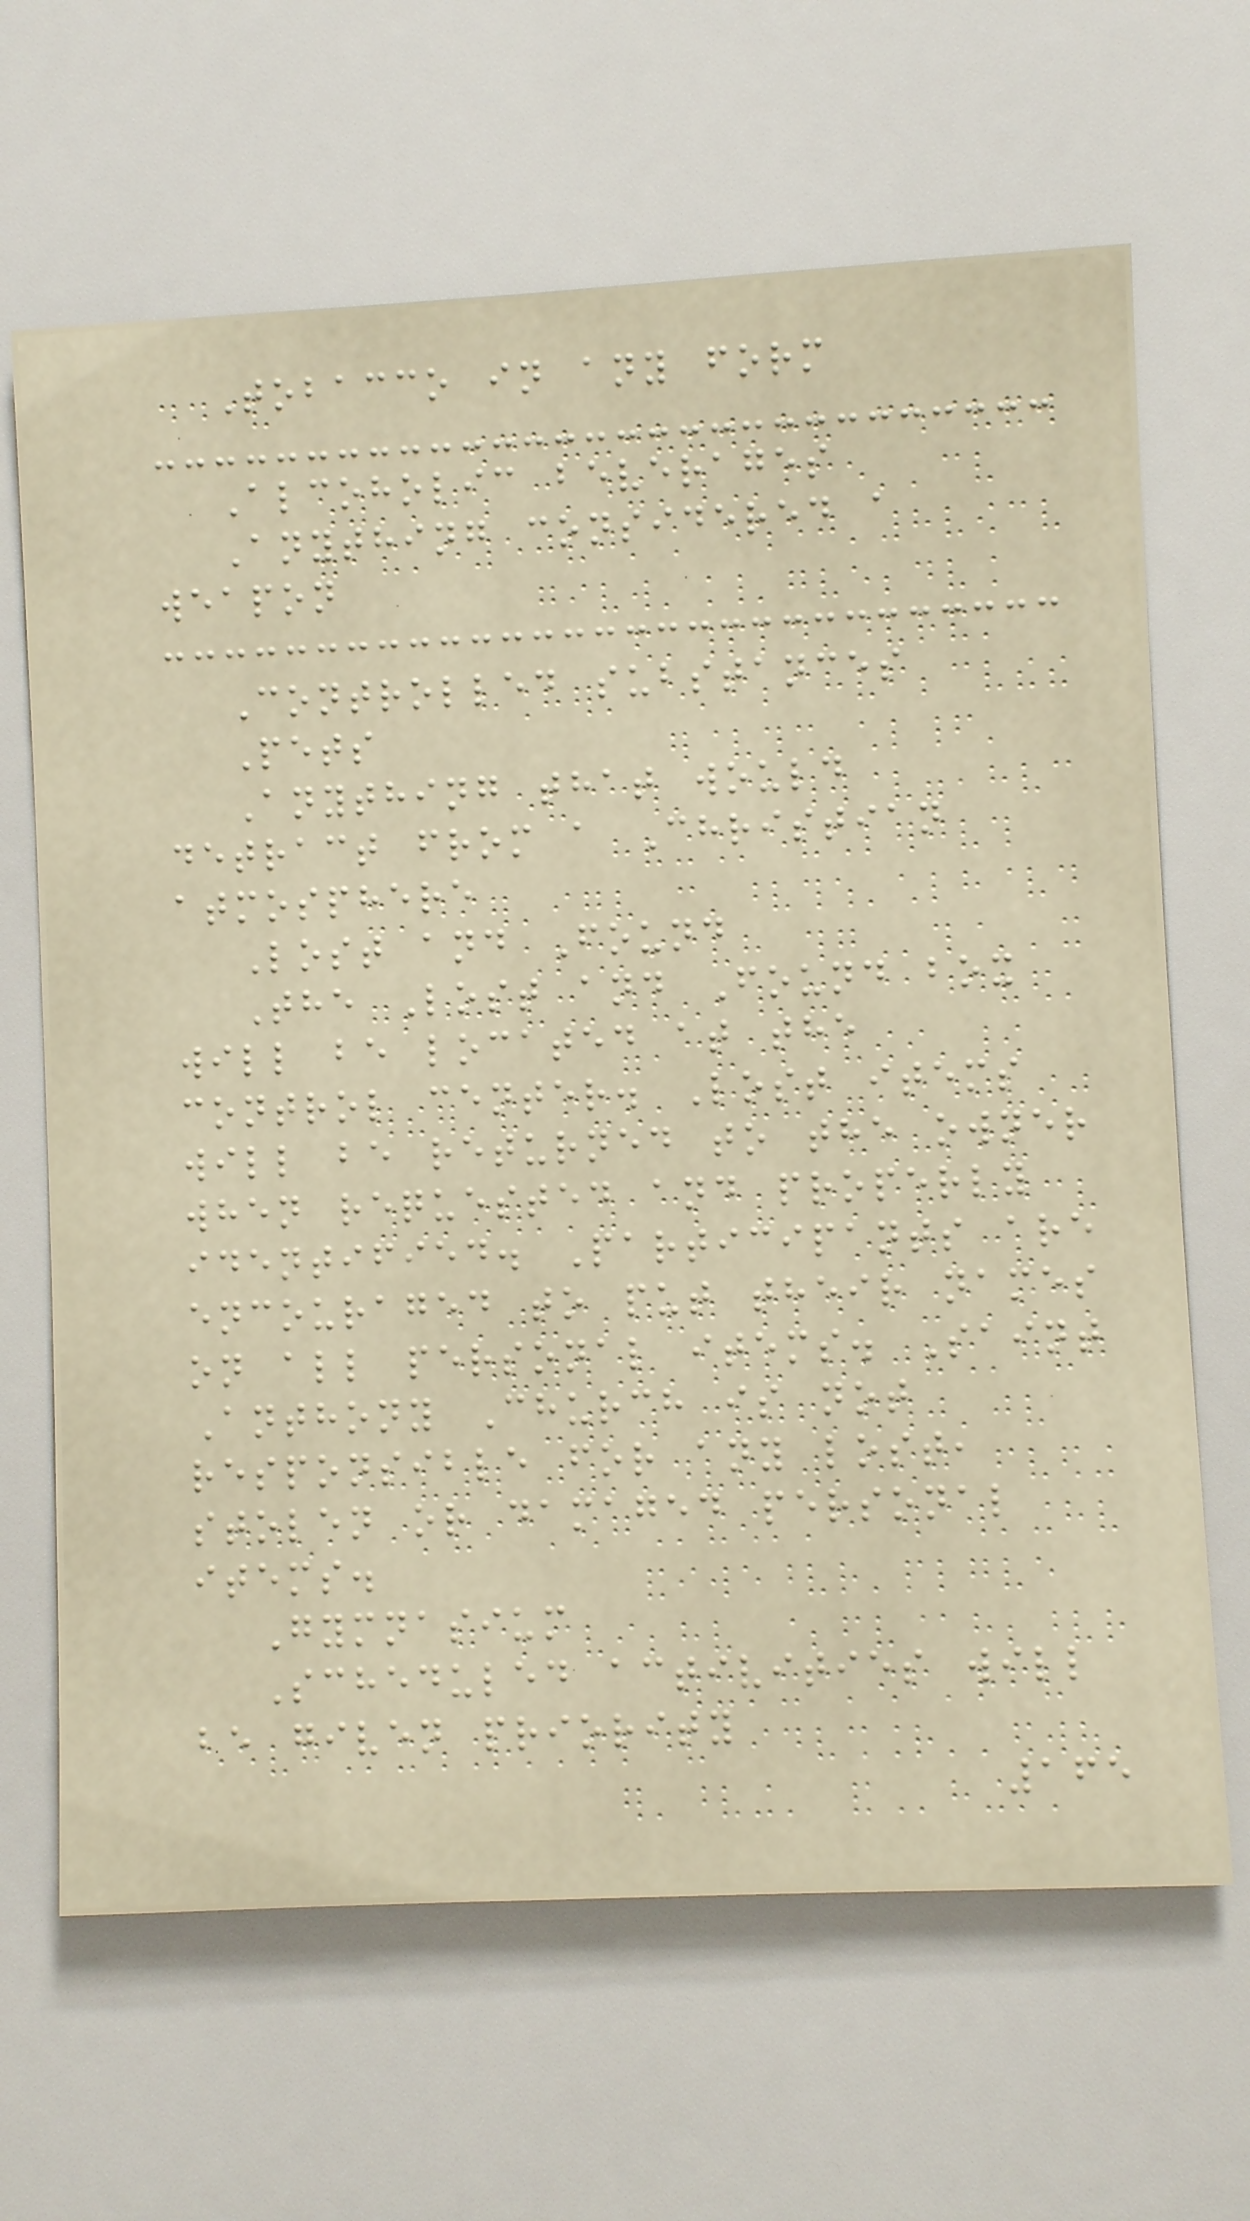Tobacco in any form
Alcoholic beverages
Anything considered a
weapon
Controlled substances
Pets
Anything that would
detract from a Christian
atmosphere
Lost and Found
The Lost and Found box
will be located at the
control center. Lost items
will be returned to the owner
when requested and properly
identified. Participants are
encouraged to put their names
on all personal items. Saint
Anthony Church is not
responsible for any lost,
stolen or damaged personal
items.
Gymnasium
Scheduled activities will
be given priority
165
